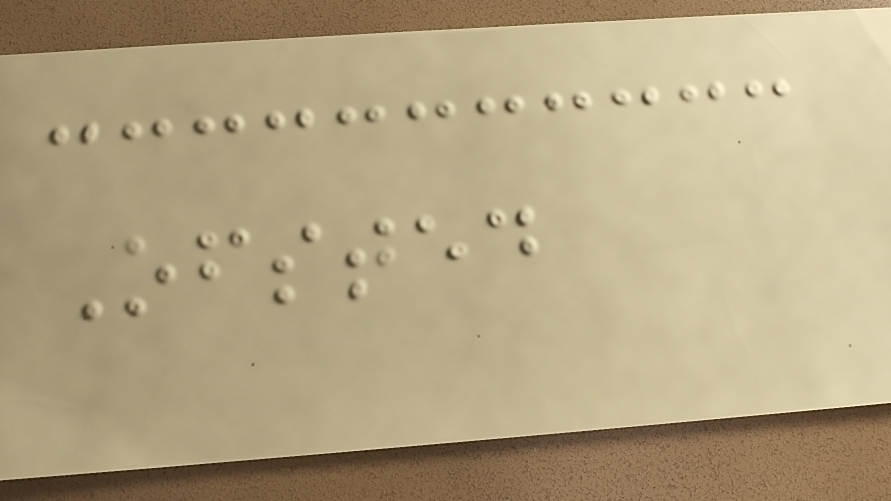Ofsted
